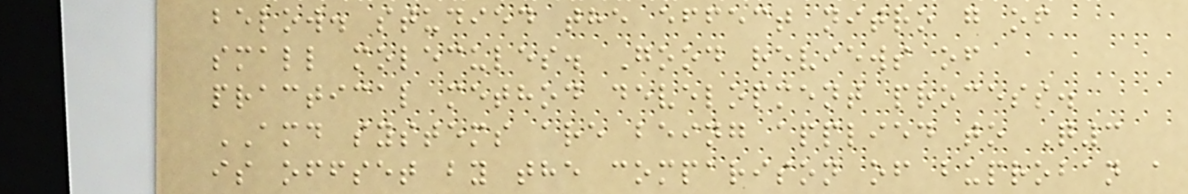below. studied the effect nitro g of
small molecules. Good reviews of
practical method development process.
AMD systems are being applied to Q3
is offset by the comparison of buproban a
